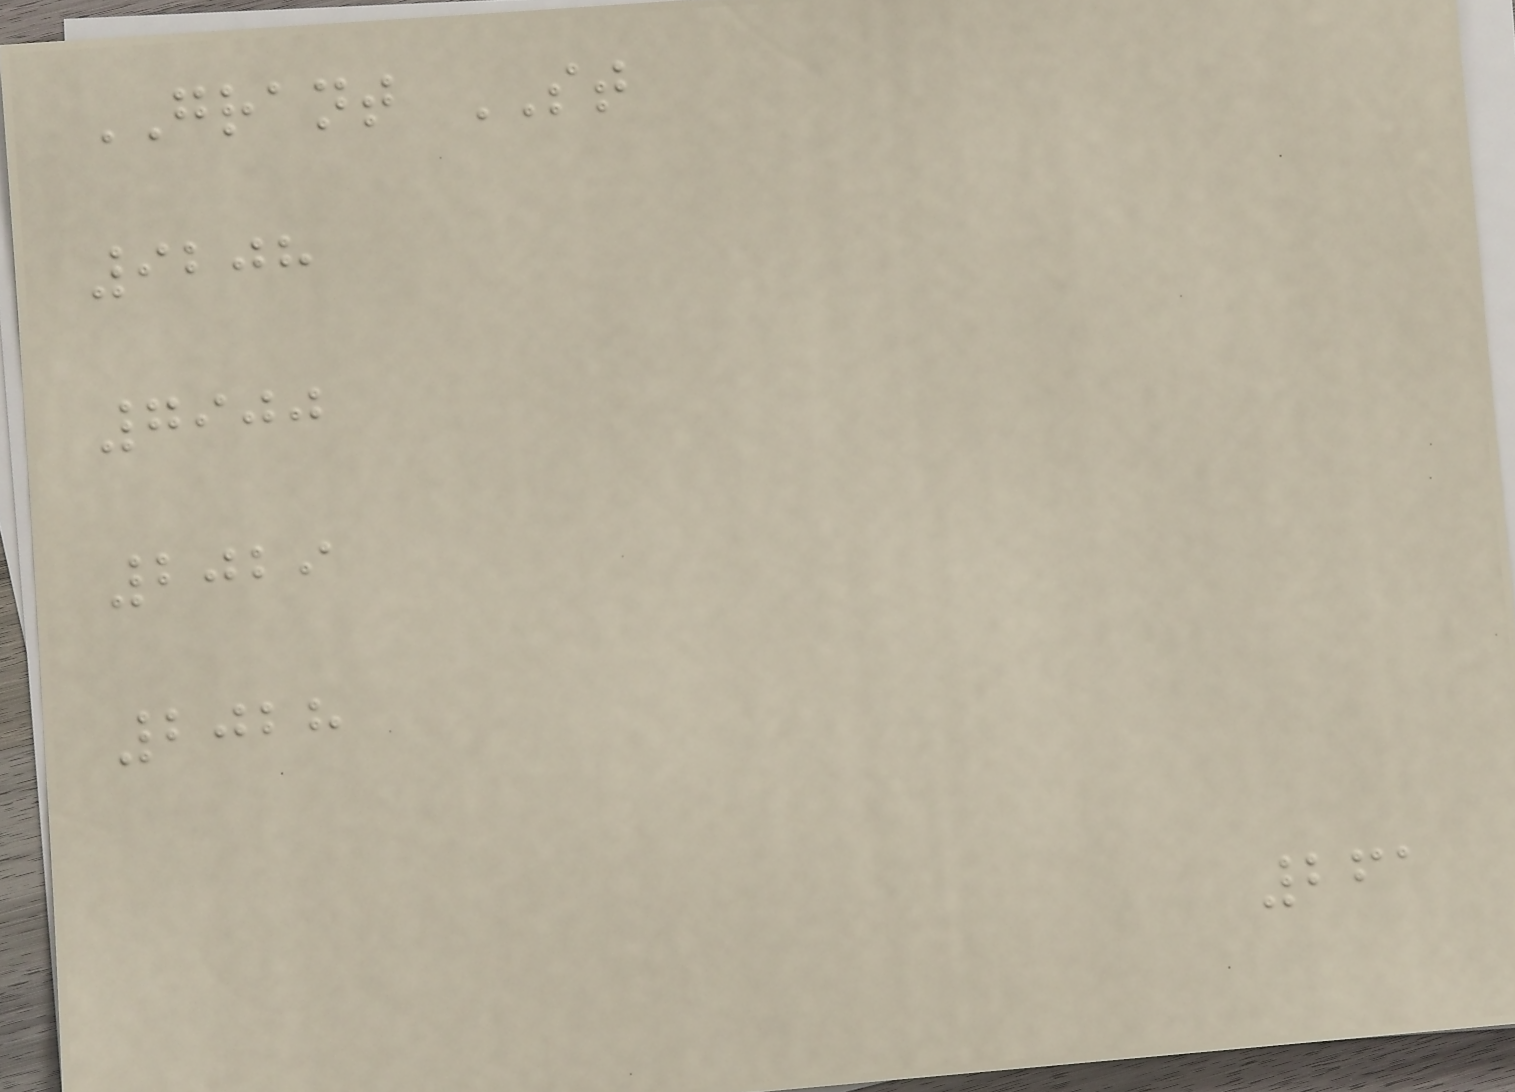GRANT ST
9208
7900
2029
2028
261
